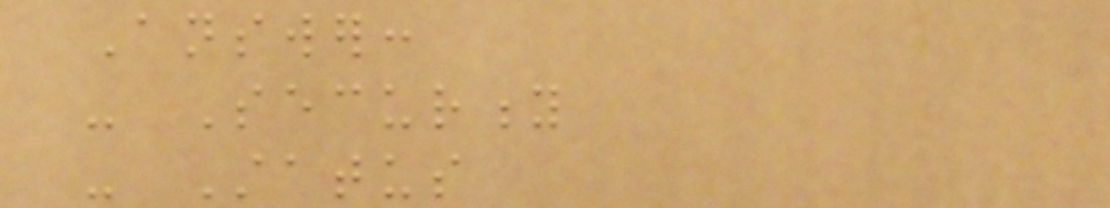Answer:
- Security
- Status
